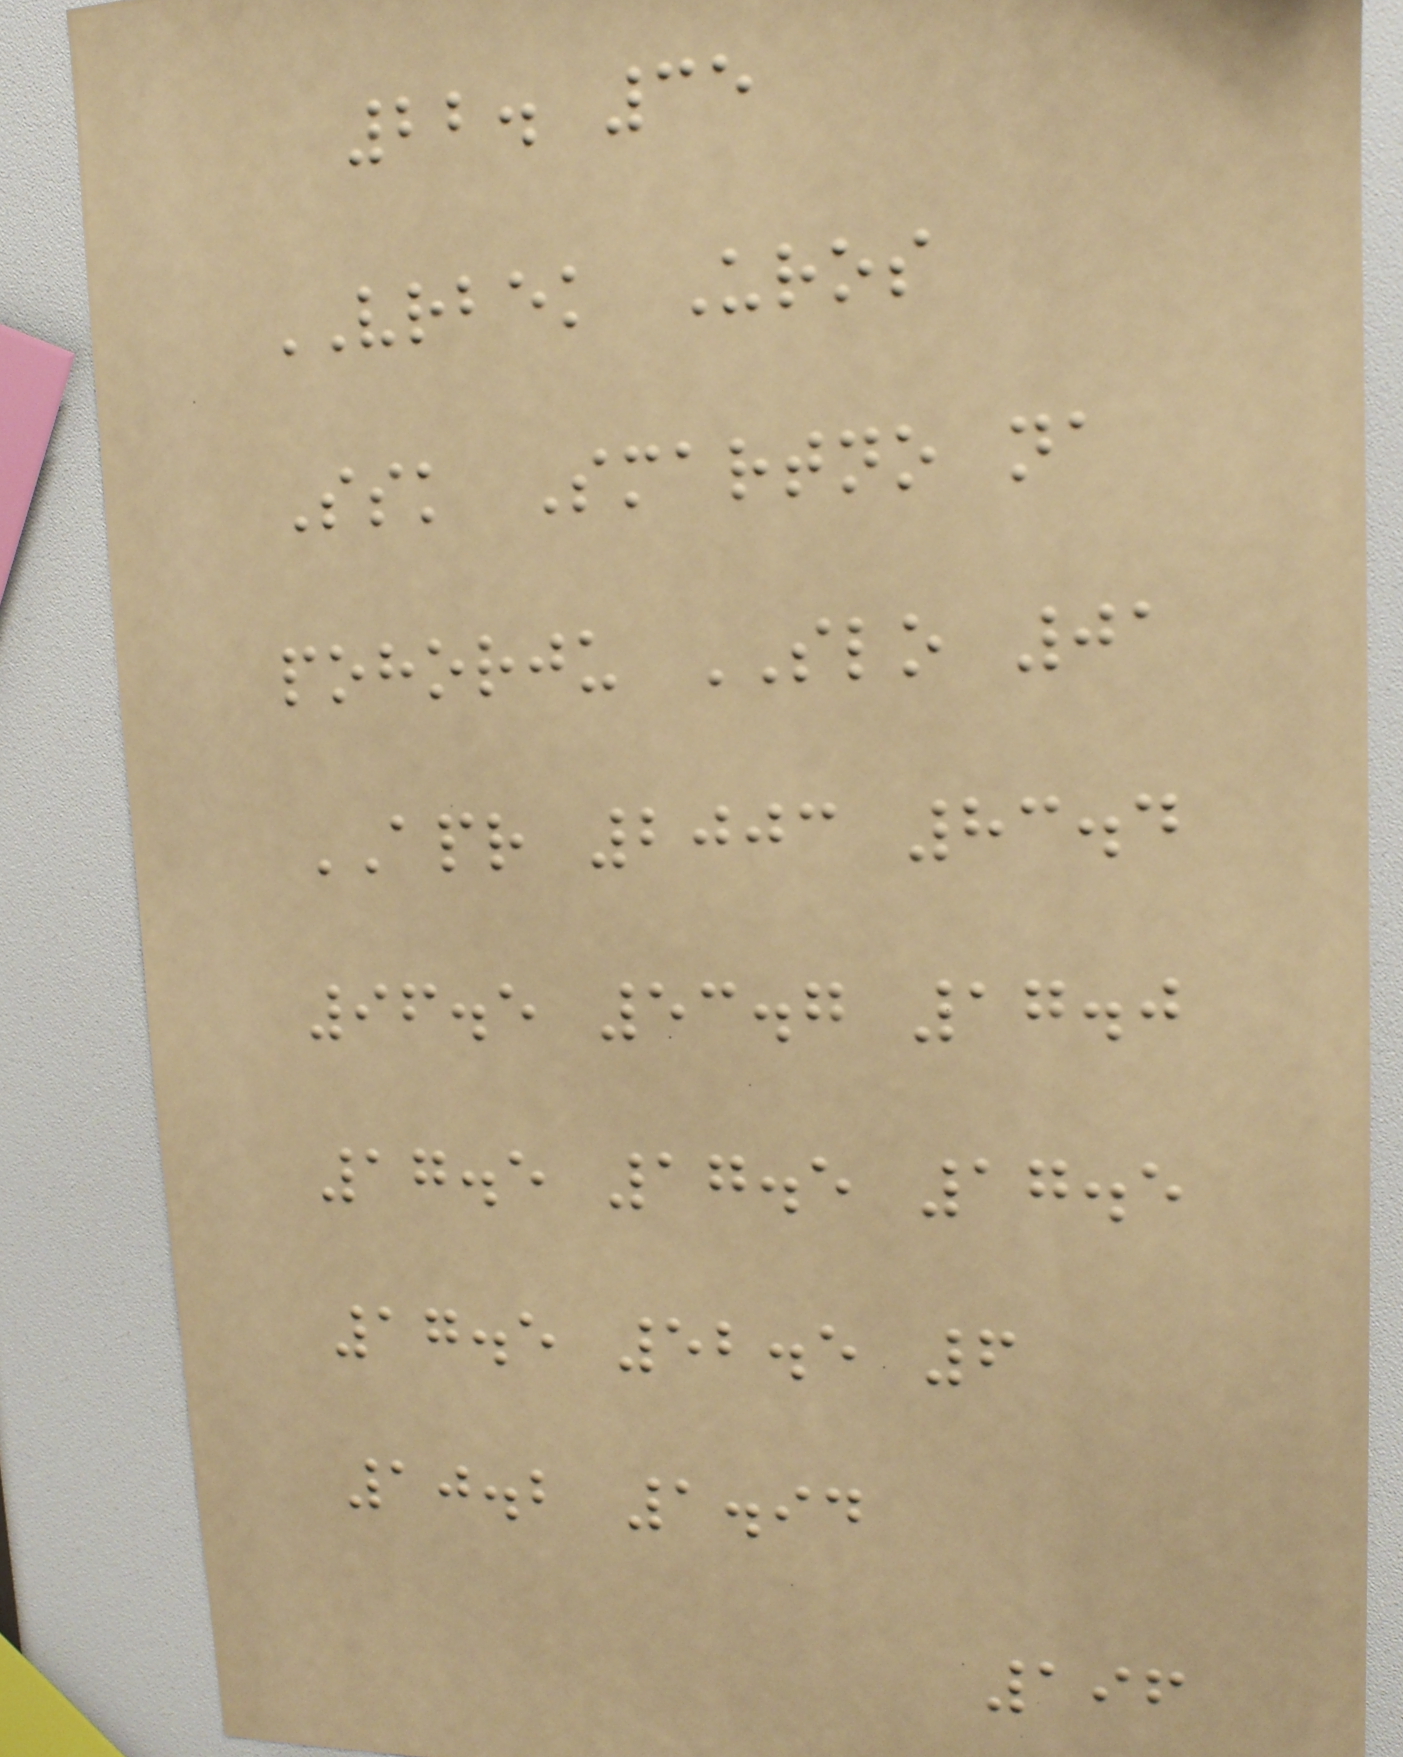22. 35
VRBEK Uros
Ssk Smartno na
pohorju SLO 01
APR 2003 83.4
96.5 53.7 17.0
17.5 17.5 17.5
17.5 52.5 6
10.2 1.94
196
